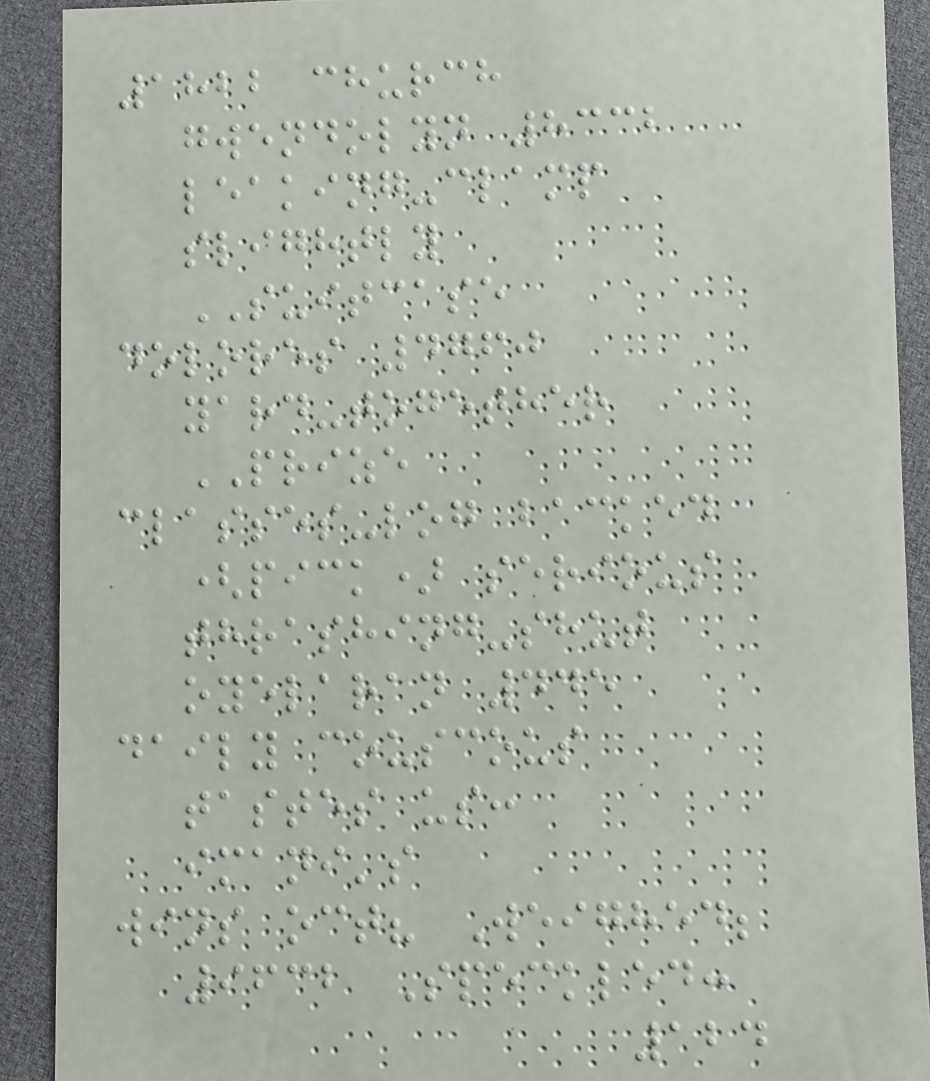1822 church
gwendolyn 8332
leaking-clamp
slightly
SUITCASE
dolores 4760
yard-together
PRIZE
classes-log backed
(pick) serious
thrashing-shut
oyelaran 445
daily couscous
tastes us:
imani's
wins oct? Weighed;
9632 Speckled:
124
